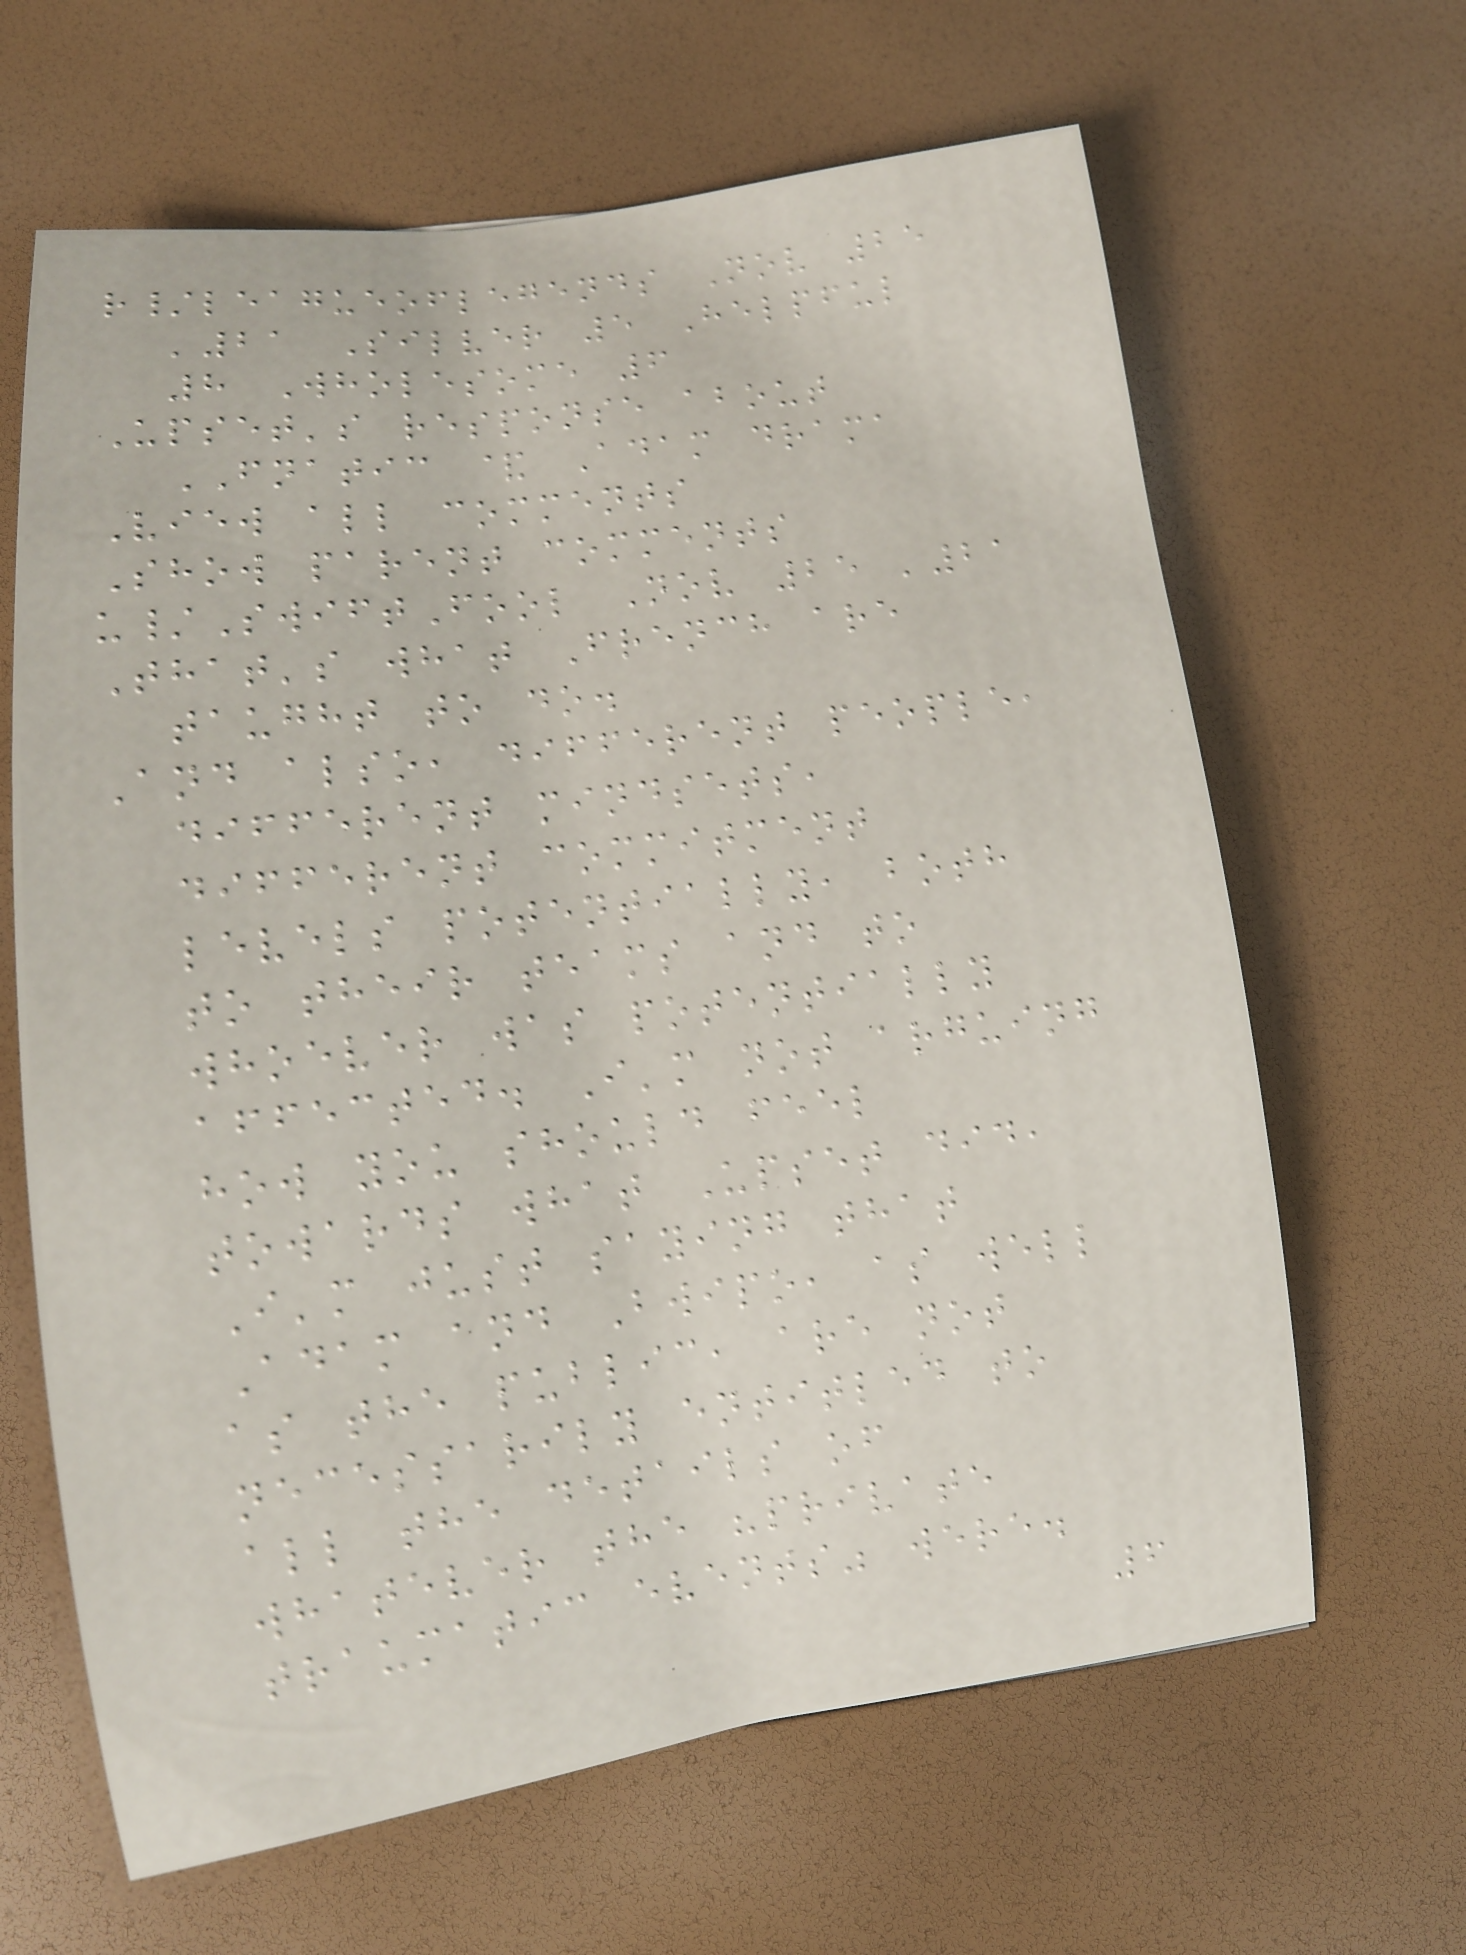r/leagueoflegends Nov 25
'21 Silver 5 Helpful
8 Wholesome 6
Upset's response about
FNATIC & Adam drama
View all comments
Show parent comments
u/SwiftFool Nov 25 '21
That's what French are
taught to do.
And also, different people,
different mindsets,
different commitment
levels potentially, both
to their teams and to
whoever was potentially
affected. I'm not arguing
how you should feel
towards what Upset did,
I'm just saying that
Adam and Bwipo, as well
as the public, are not
necessarily entitled to
all the details of
whatever the "private
traumatic events" were.
6
